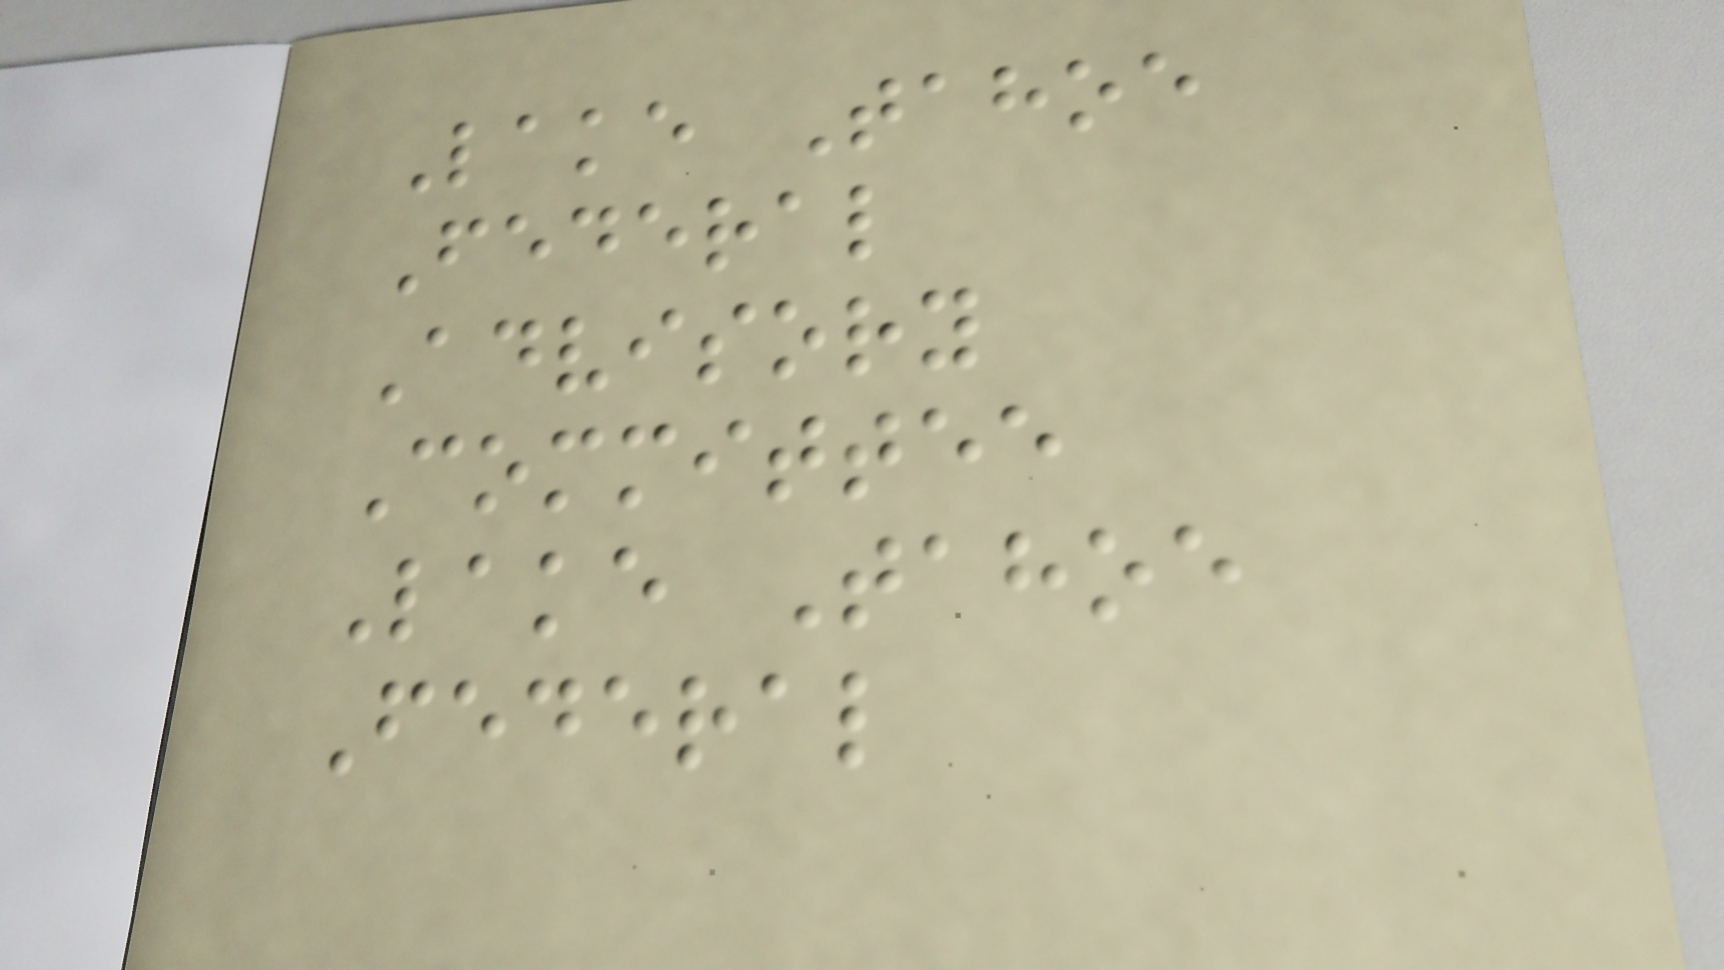Lake Tahoe
Federal
Advisory
Committee
Lake Tahoe
Federal
